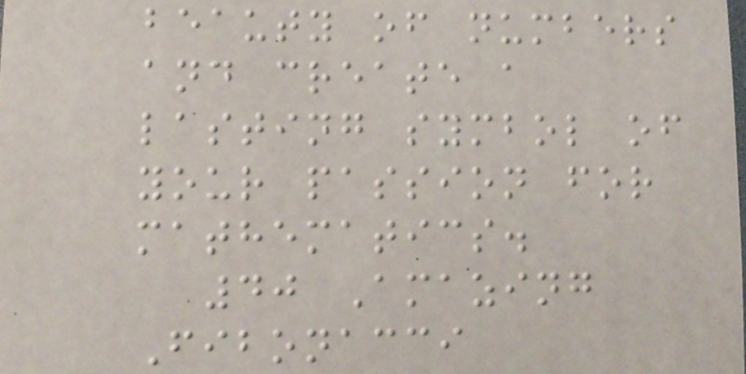beauty of numbers
and create a
lasting symbol of
your passion for
mathematics.
40 Amazing
Fibonacci
